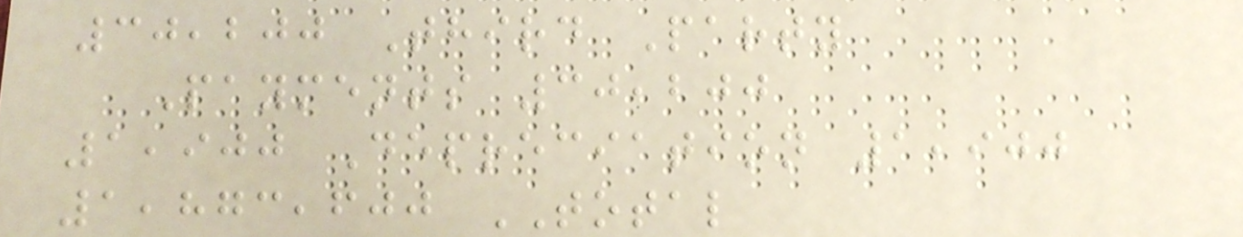30,200 Third Party
Payments 30,200
1,900 Depreciation 1,900
1,873,600 TOTAL
